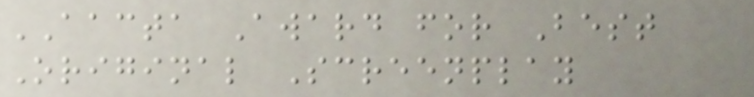AACTA Award for Best
Original Screenplay
